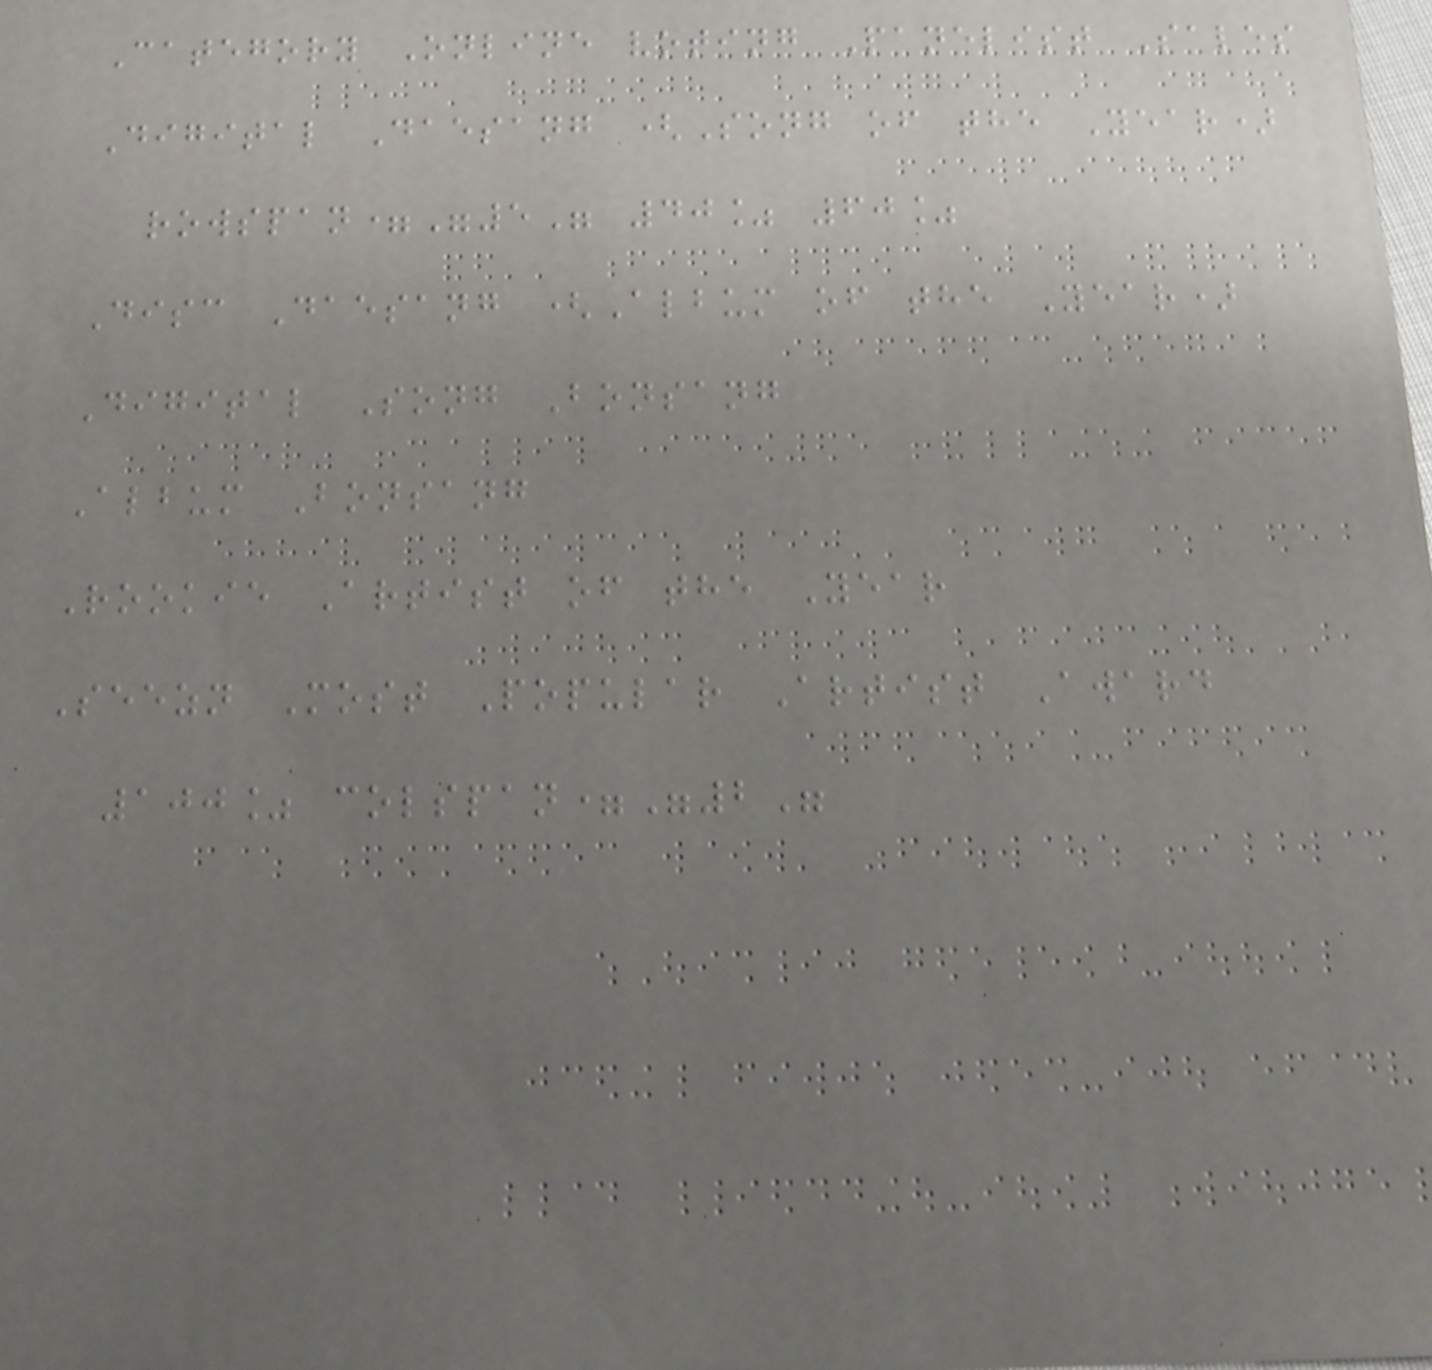Category Online voting Panelist Sales
Digital Daesang (Song of the Year)
rowspan="5" 40% 60%
Disc Daesang (Album of the Year)
Digital Song Bonsang
Album Bonsang
Rookie Artist of the Year
Seezn Most Popular Artist Award
100% colspan="2"
